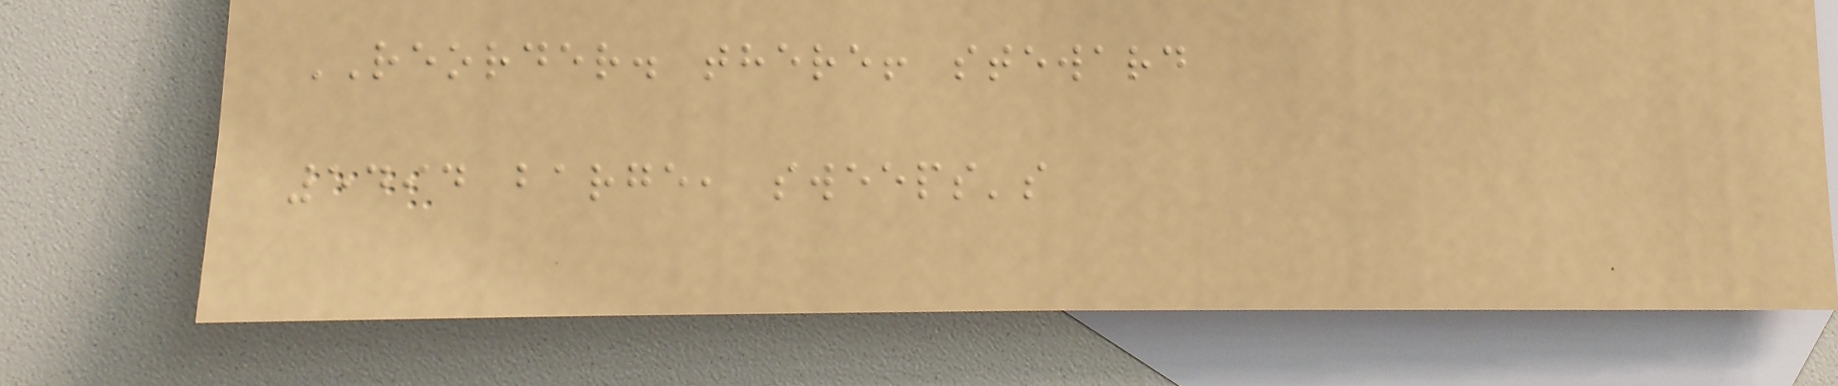REORDER. there! steward
5494 barge, sweeps's
